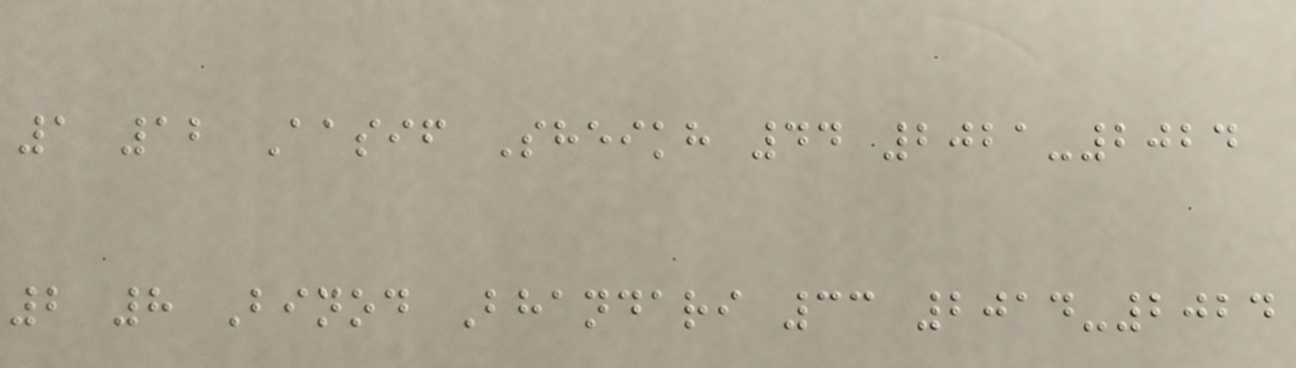1 12 Aasif Sheikh 44 2021-2024
2 8 Binod Bhandari 33 2014-2024
